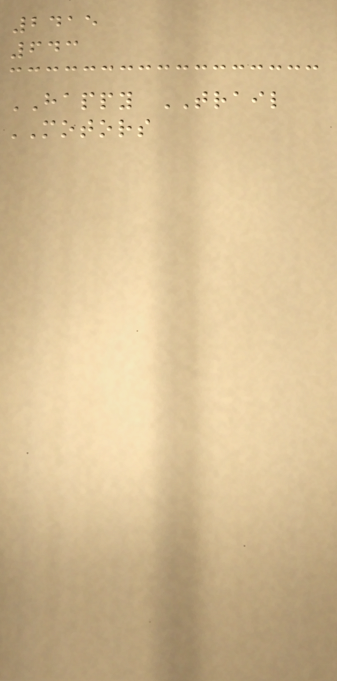2415
643
HAPPY TRAIL
MOTORS
